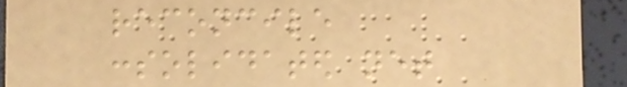reconcile
consolidated net
